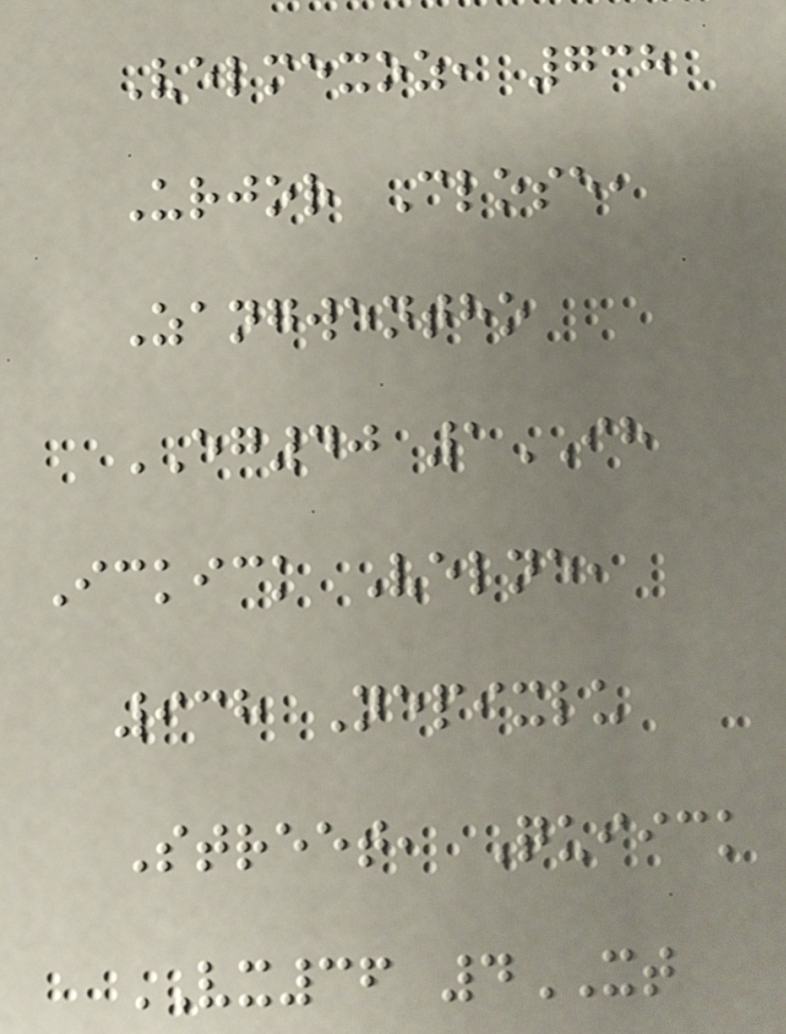Velmexoz, 738
Urjor Close,
Zangwentho
EG40 1IH
Ickick Velne,
938 Nepixlu
Street, Quiick
VX36 4XT
